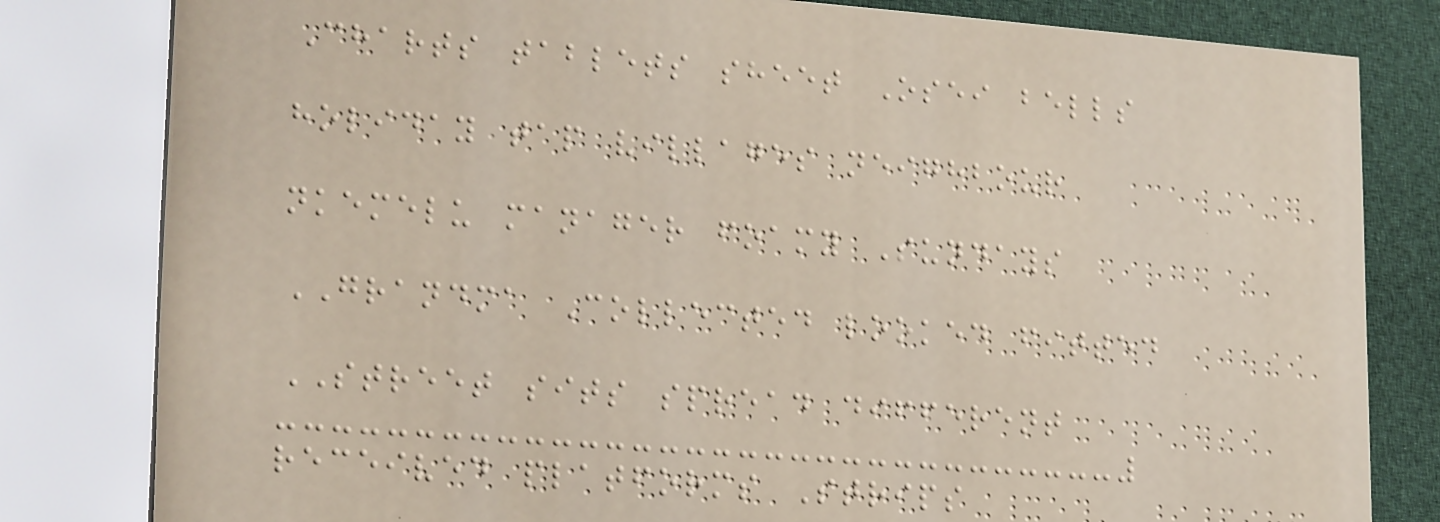Charts tablets sheet Osei bells
holiday tap villages neighbour
nkemelu manager foamy Sundays
GRANDMA Collected looked fitted
STREET sits spread different
received platforms Strips
